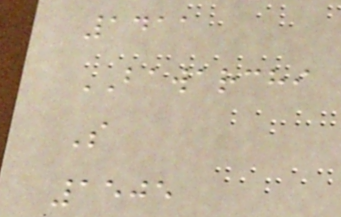1411
BAWARCHI
S
1505
